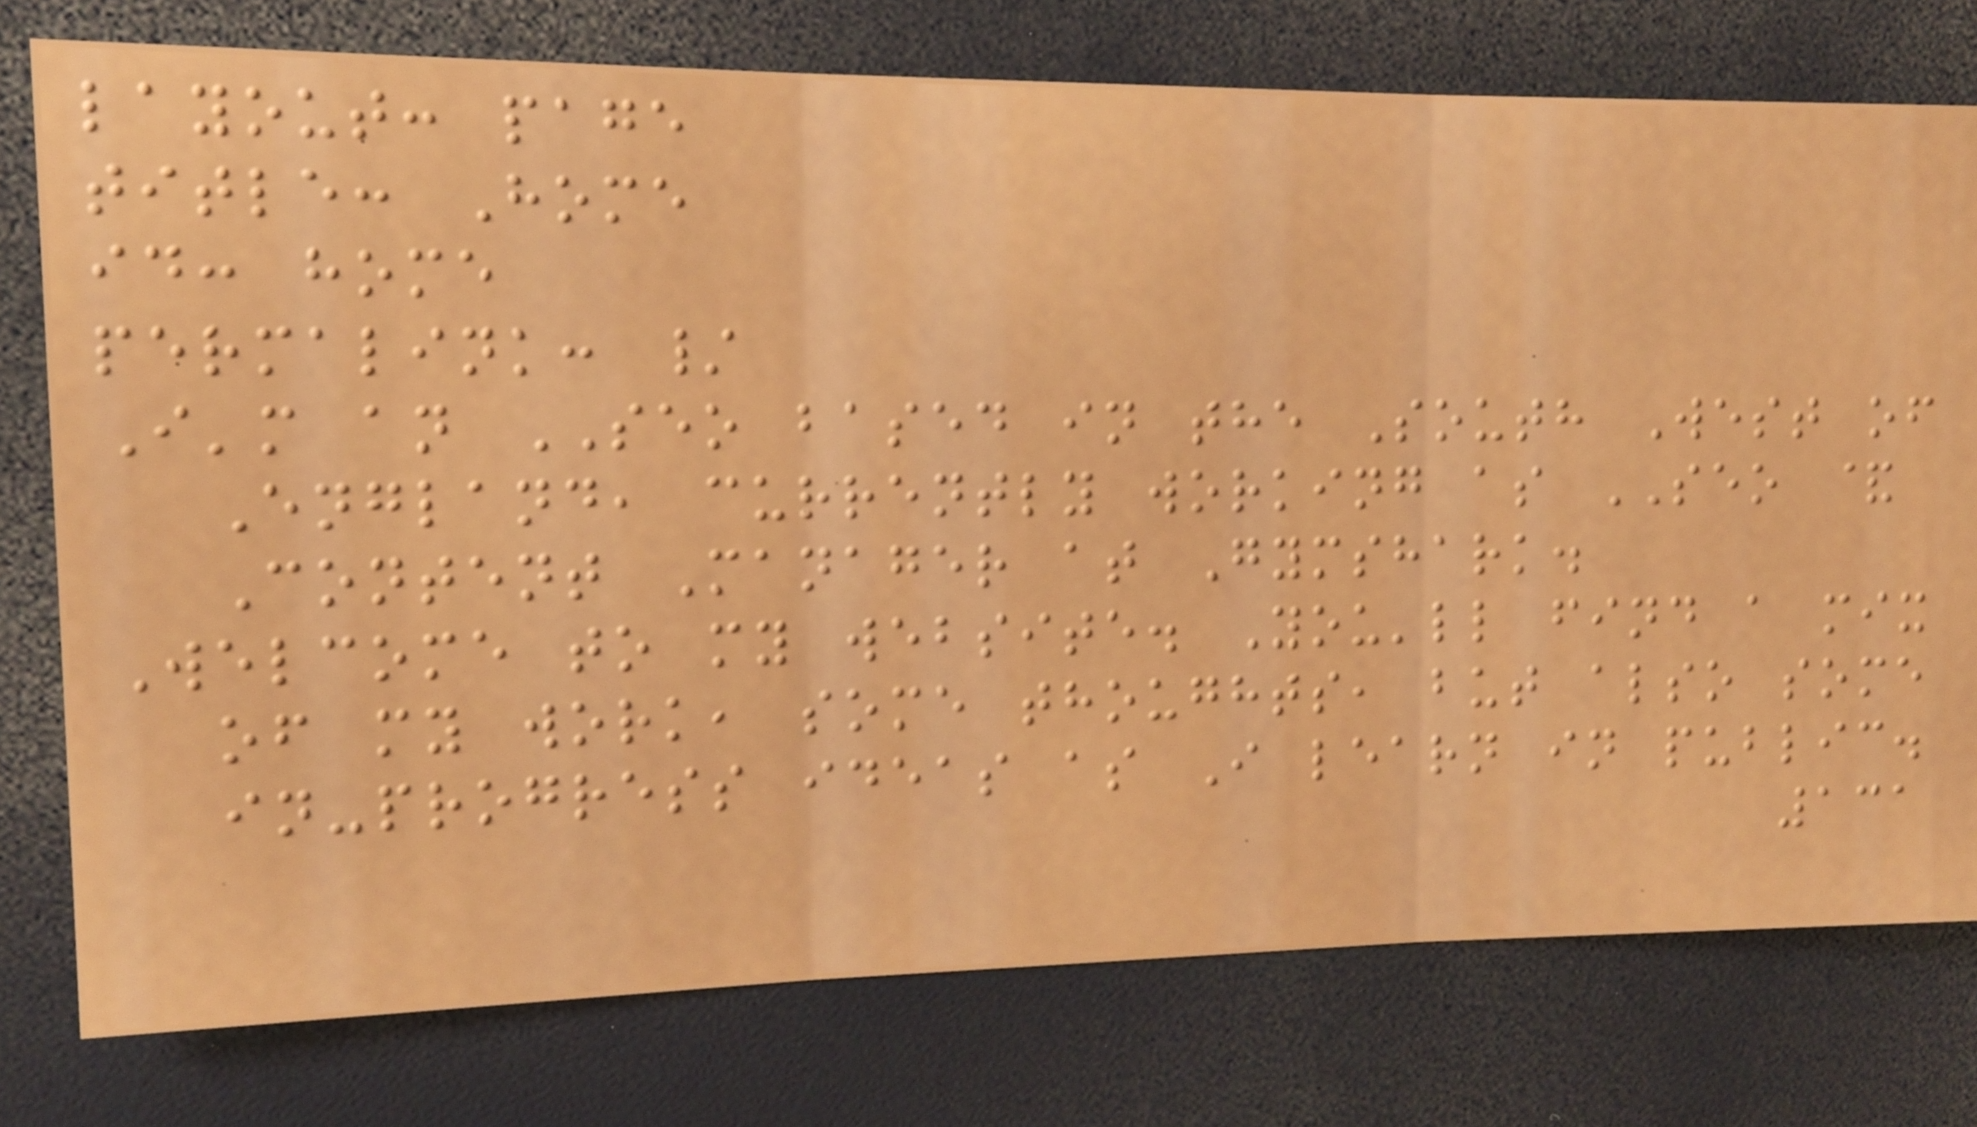layout: page
title: Home
id: home
permalink: /
I'm an SEO based in the South West of
England, currently working as SEO &
Content Manager at Gymshark.
Welcome to my website. You'll find a mix
of my work, some thoughts, but also some
in-progress ideas as I learn in public.
131
